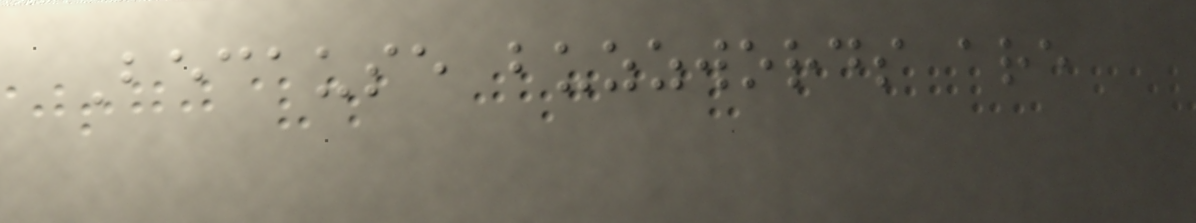Because buzzwords are
